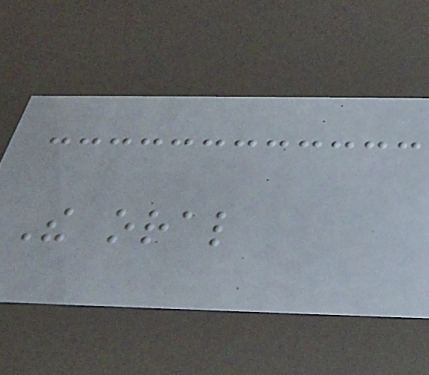The oral
